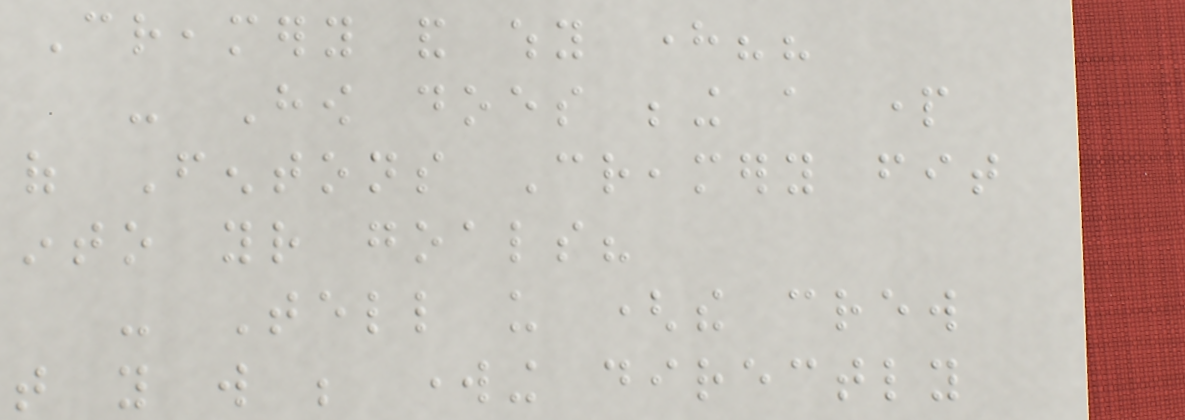Creamery and why here??
- How does being a part
of Fentons Creamery fit
into your goals?
- Tell us (the crew
that you will be working directly
